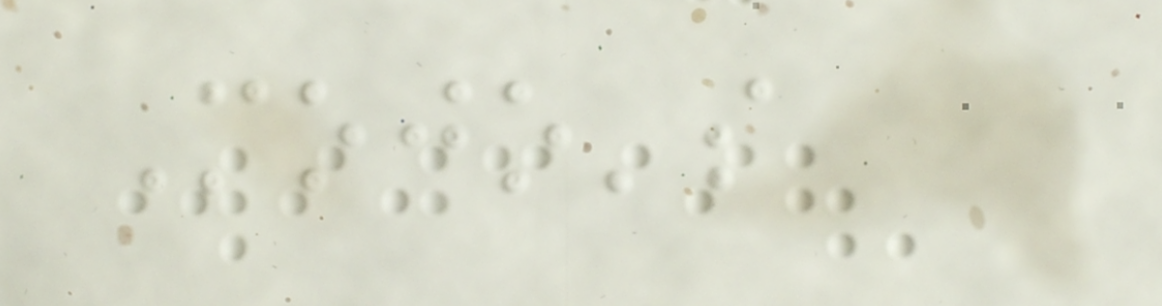Mojo's
